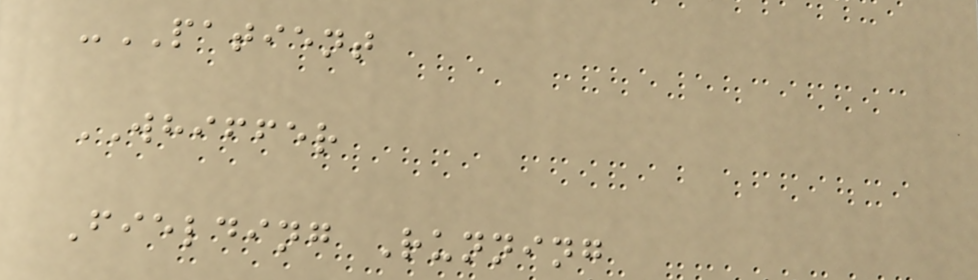-PATIENT
WHIFFER
Fielding Running
